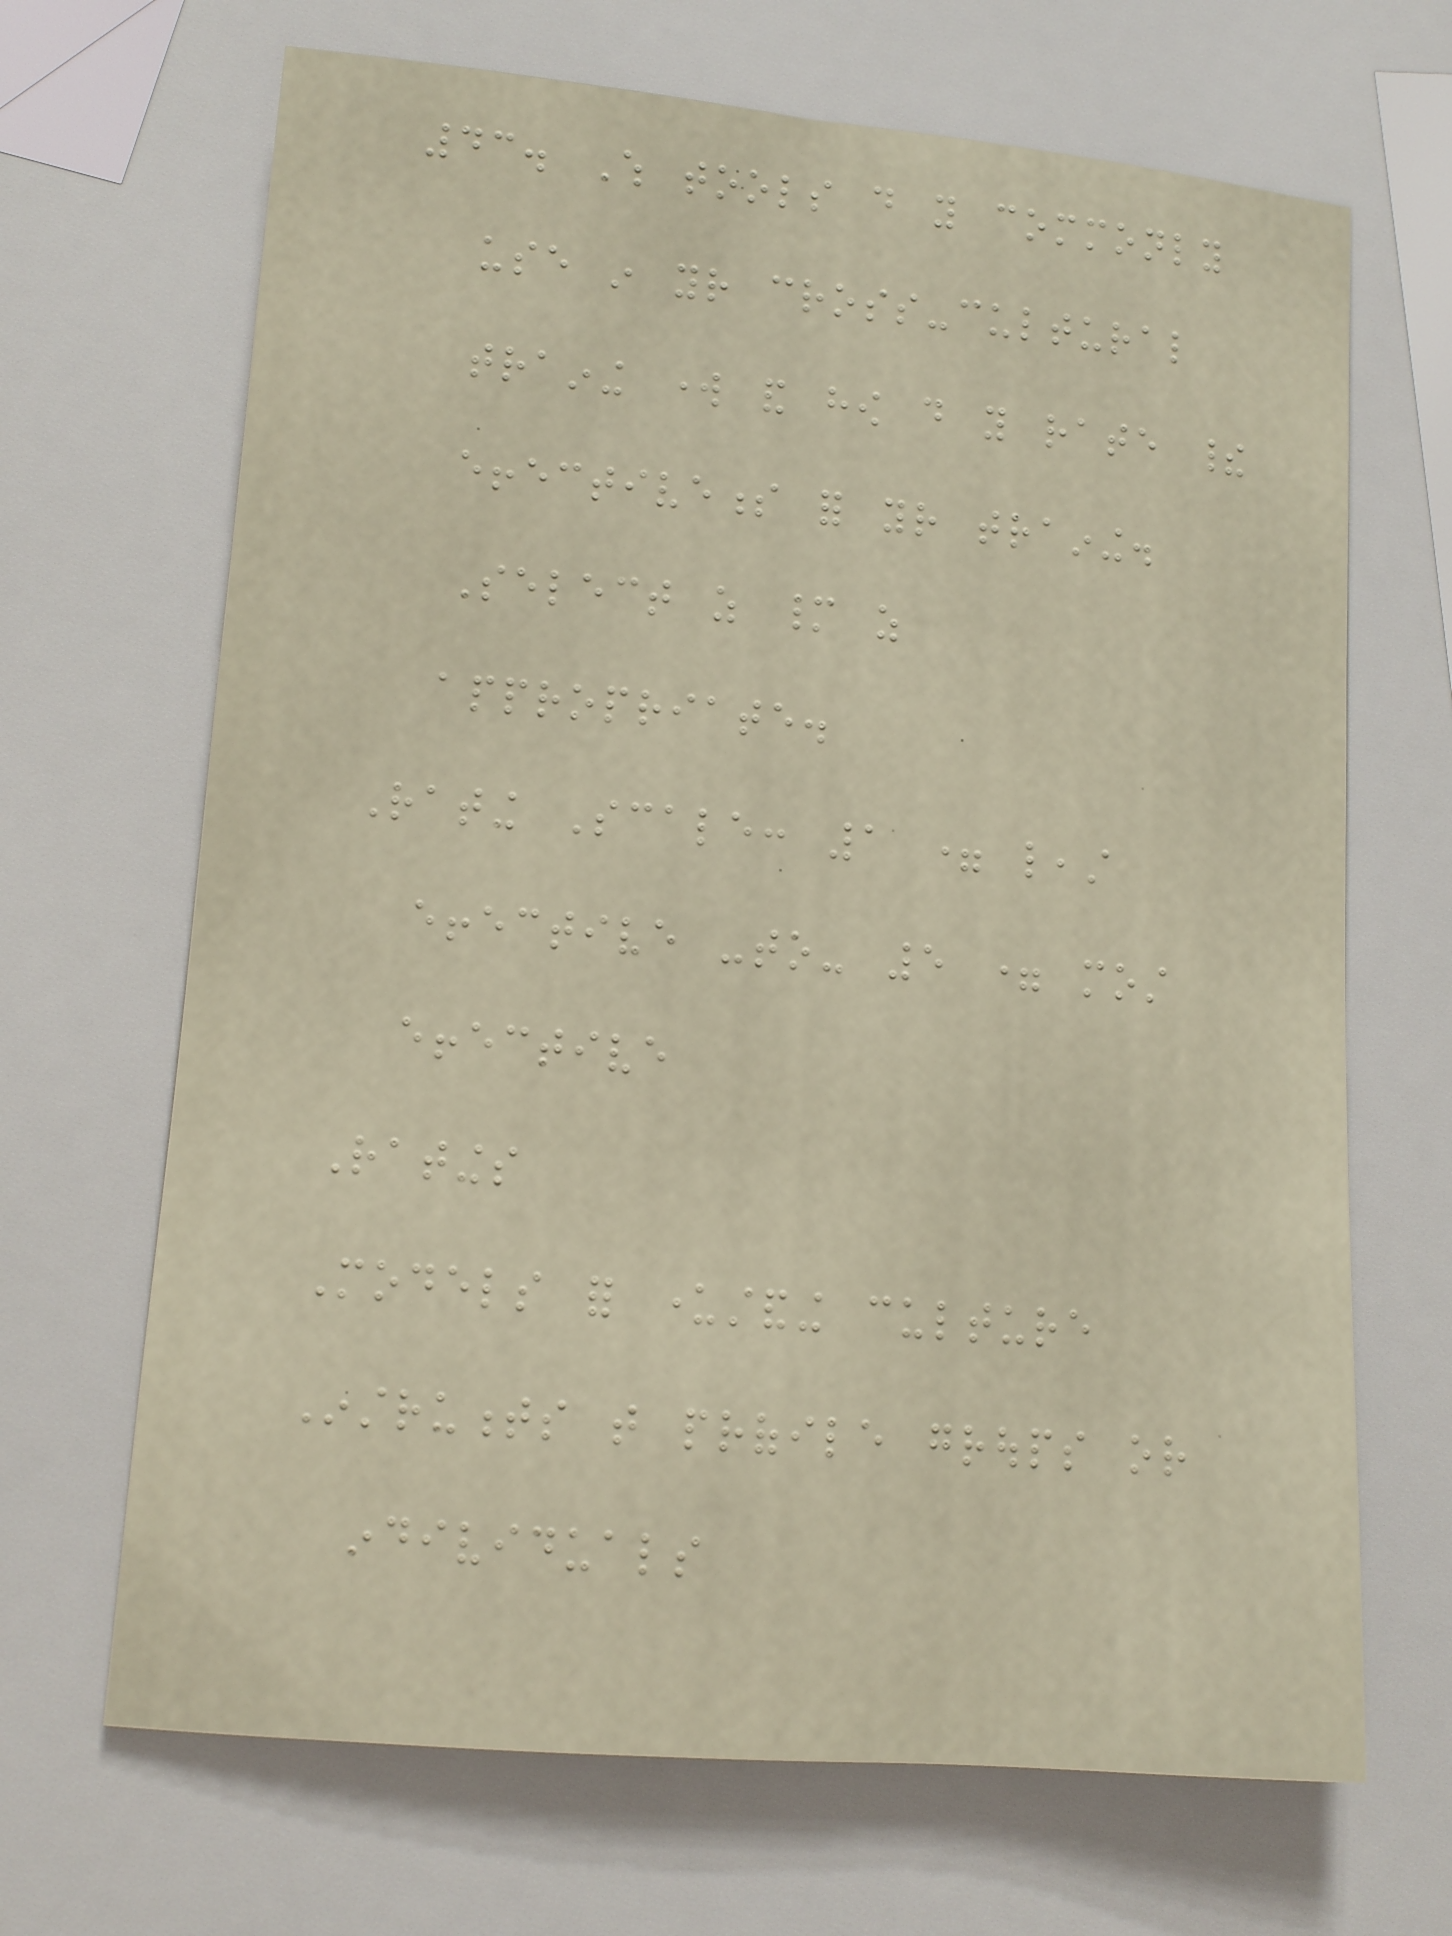43. Which tools do you commonly
use in your cross-cultural
training work and how do you rate their
effectiveness for your training.
Select as many as
appropriate.
Rating Scale: 1 = least
effective -to- 5 = most
effective
Ratings
Models for understanding culture
Instruments that profile groups or
individuals
